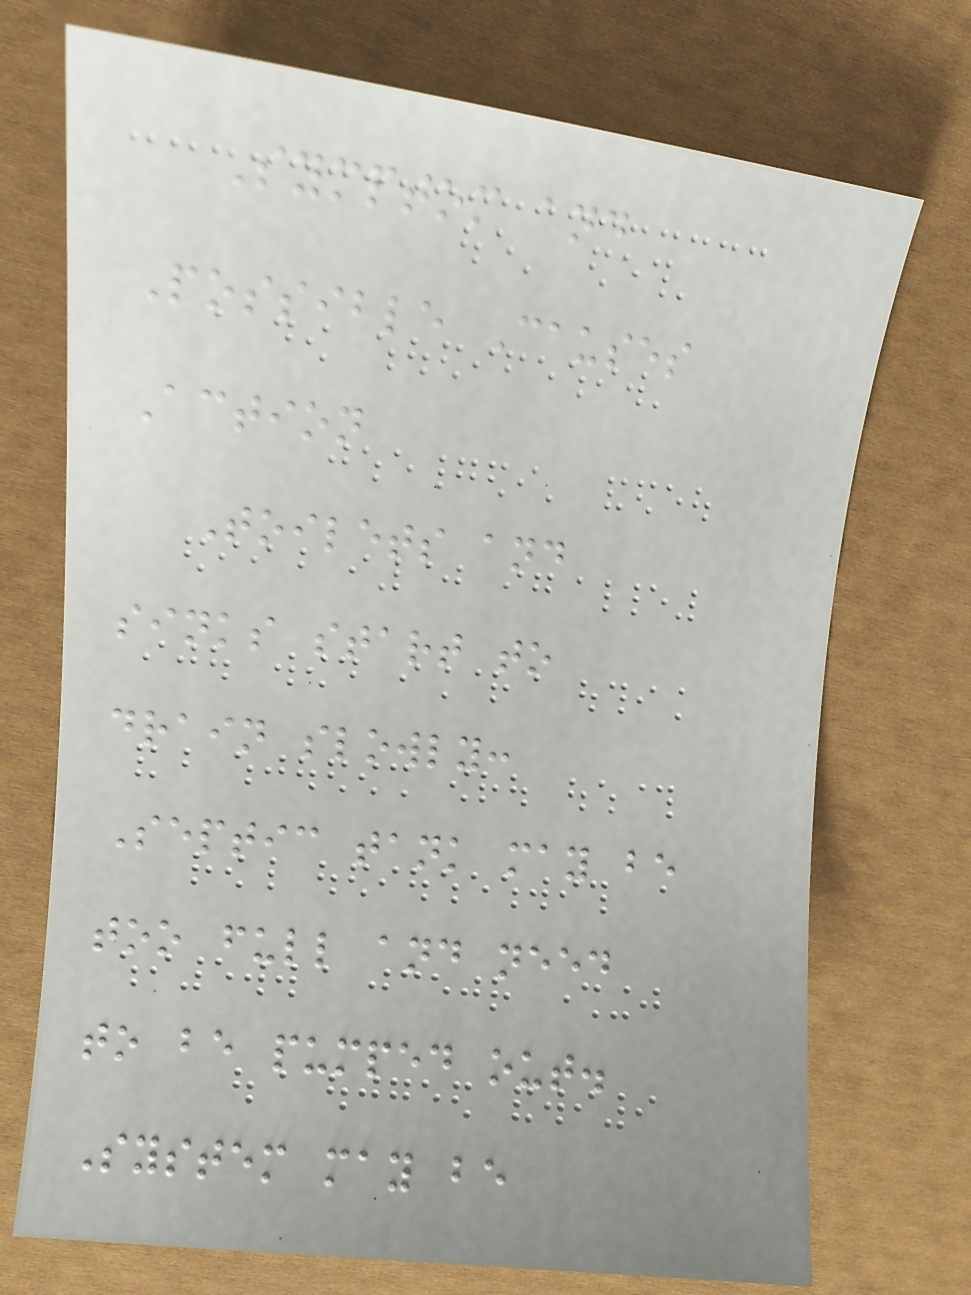Symptom and
Possible Causes
Action
Toilets and
sinks start to
drain slowly:
Septic tank may be
too full and need
to be pumped out.
System may be
